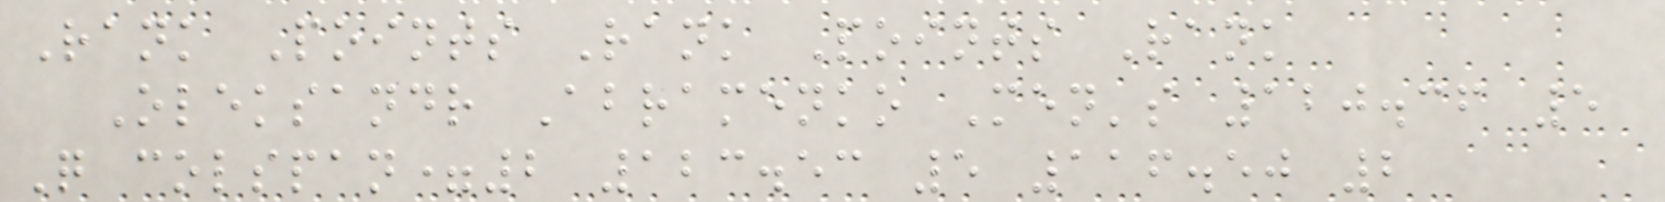Rank Points Rank Points Rank
Oleksandr Abramenko Men's 120.36 5
Q colspan=2 123.53 5 116.50 2
